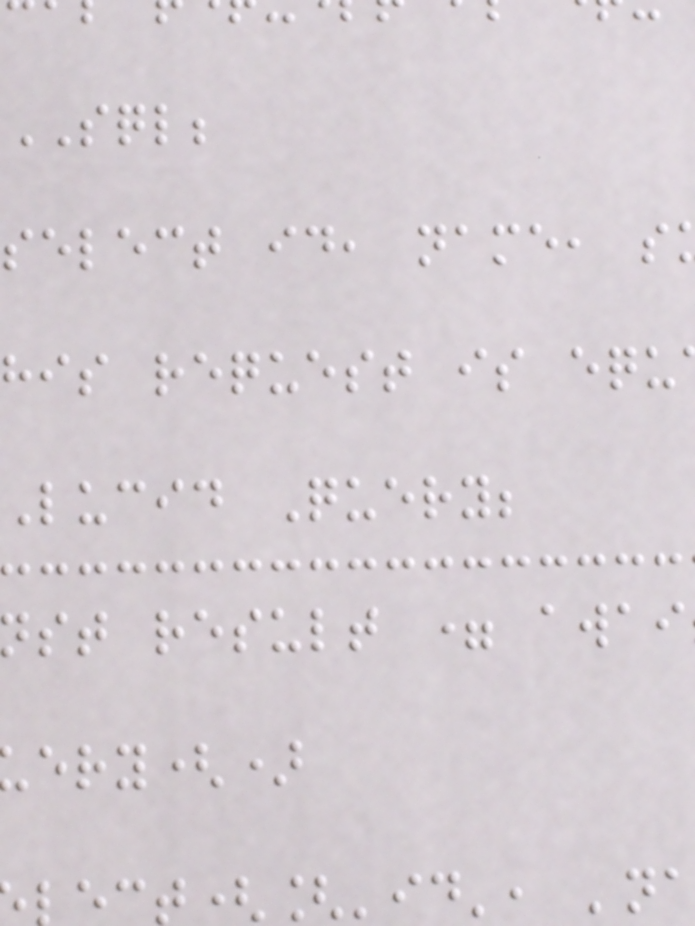SQL;
select id, name, s
his request is equ
Lucid Query;
st result = awai
ery()
t(['id', 'n
